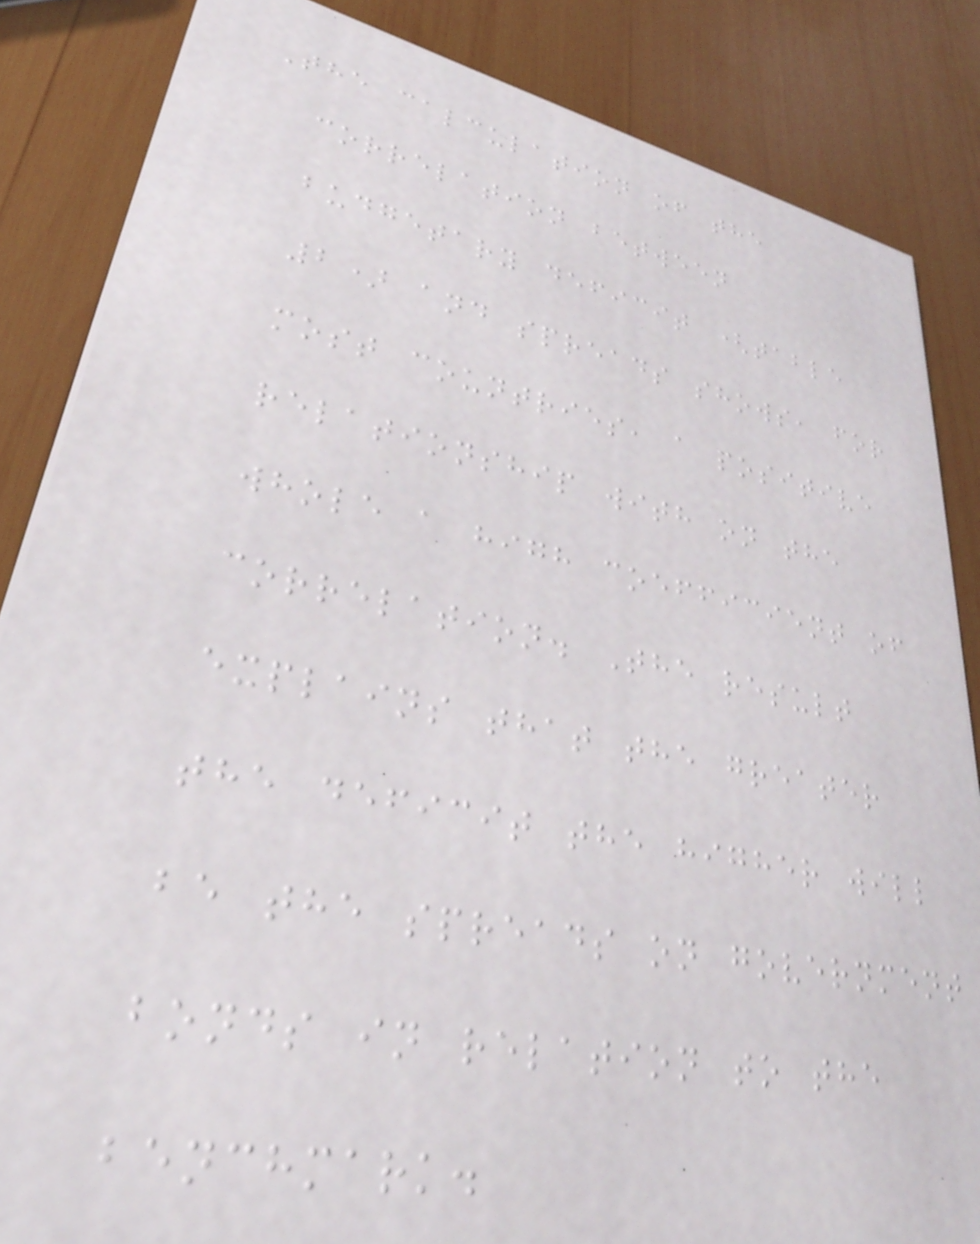The calculation of the
correlation between
budgetary deficit (table
2) and spreads shows, for
most countries, a positive
relationship with on the
whole a high coefficient of
correlation. The result
explains that the greater
the deficit the higher will
be the spreads on government
bonds in relation to the
benchmark.
